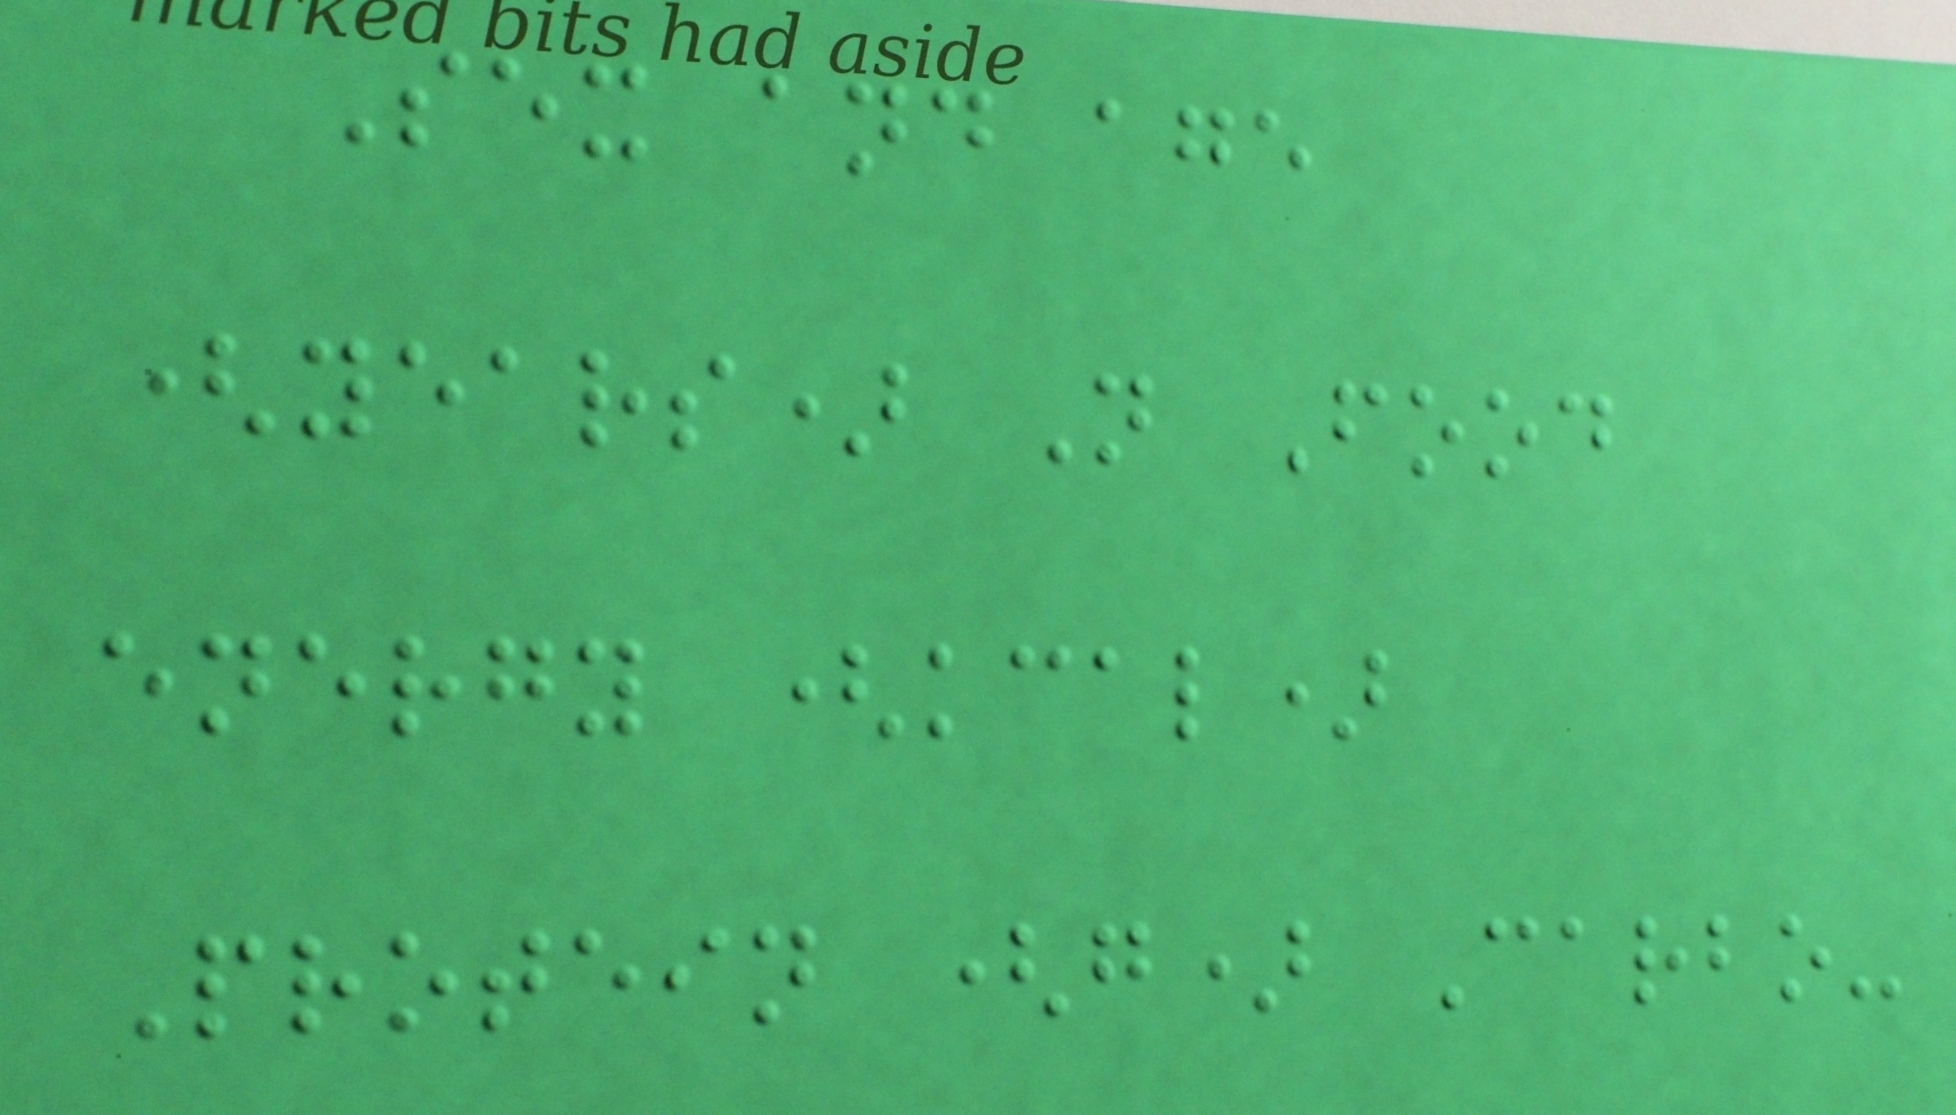Sex and age
(years) N Food
energy (kcal)
Protein (g) Carbo-
